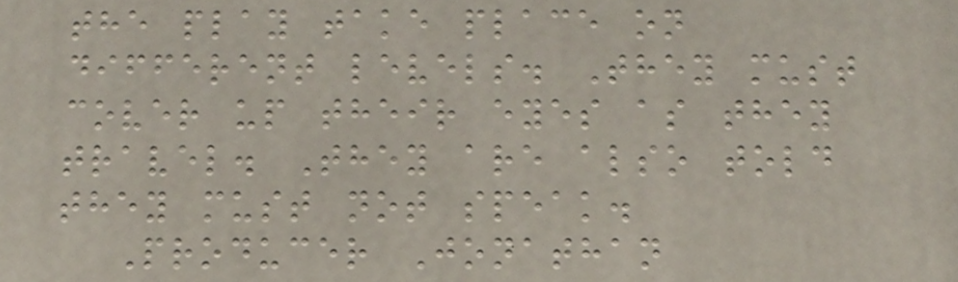the play take place on
different levels. They must
cover up their eyes as they
travel. They are also told
they must not speak.
Producer Jonathan
